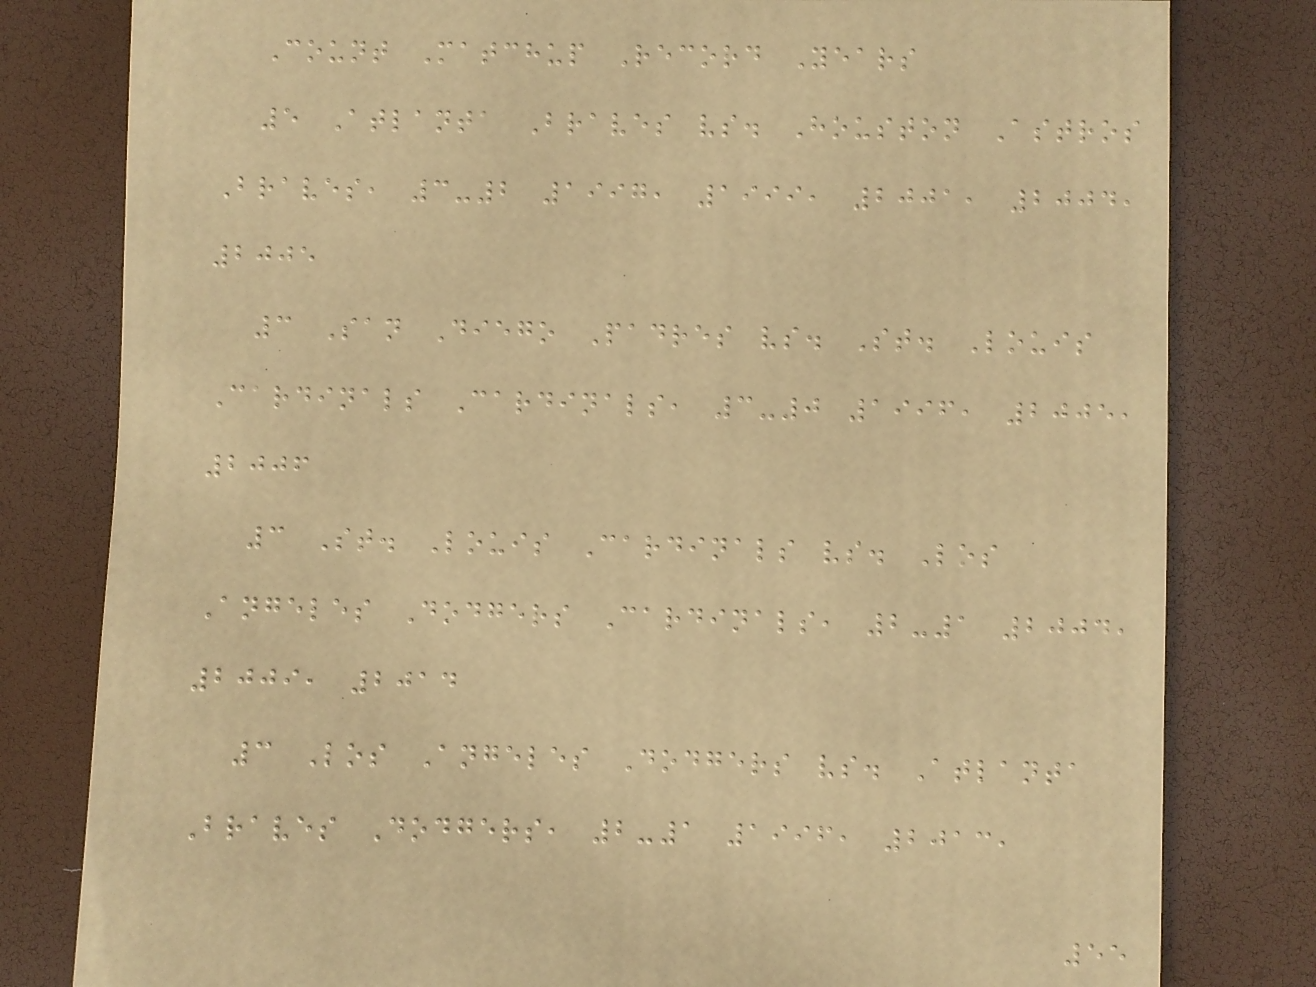Count Matchup Record Years
5 Atlanta Braves vs. Houston Astros
Braves, 3-2 1997, 1999, 2001, 2004,
2005
3 San Diego Padres vs. St. Louis
Cardinals Cardinals, 3-0 1996, 2005,
2006
3 St. Louis Cardinals vs. Los
Angeles Dodgers Cardinals, 2-1 2004,
2009, 2014
3 Los Angeles Dodgers vs. Atlanta
Braves Dodgers, 2-1 1996, 2013,
55
